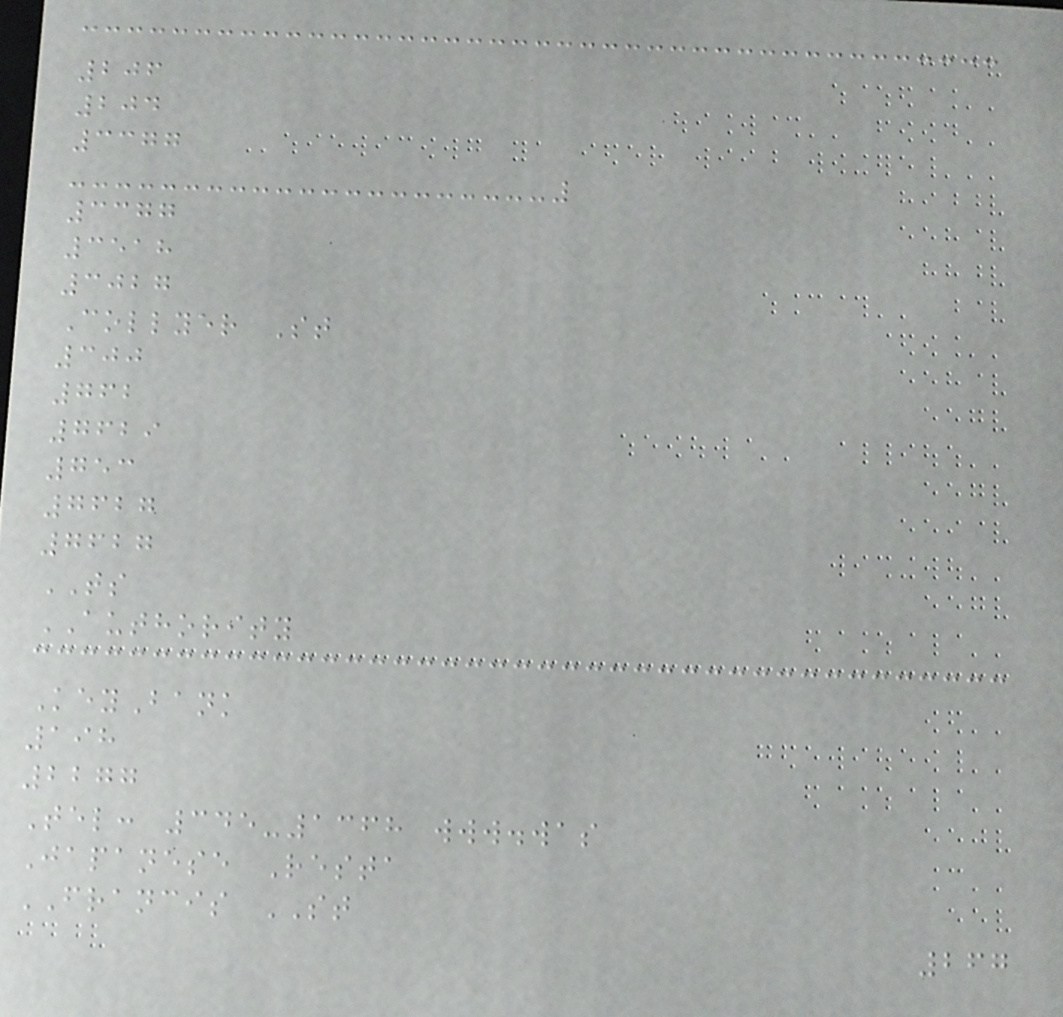206
204
3377
3377
3518
3027
Collyer St
300
762
7629
753
7627
7627
TS
AUTHORITY
KeyBank
198
2277
Tel: 345-1368 www.was
Japanese Resta
FRANCIS ST
267
